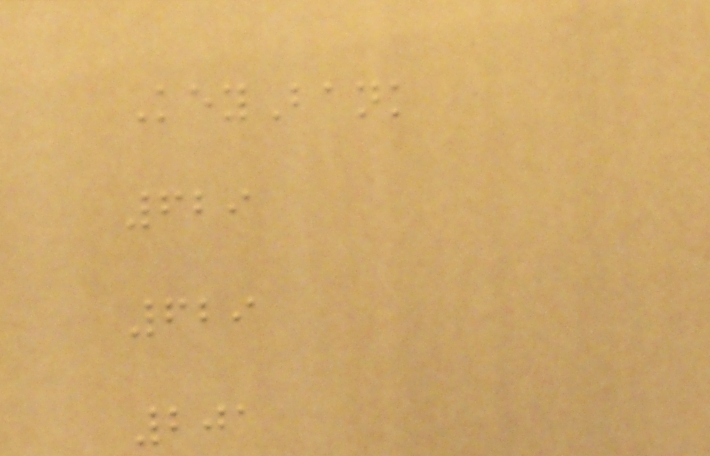KeyBank
629
629
201
